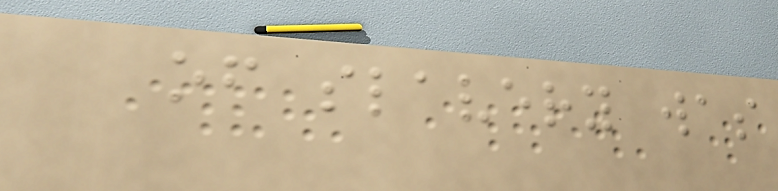of slavery was
